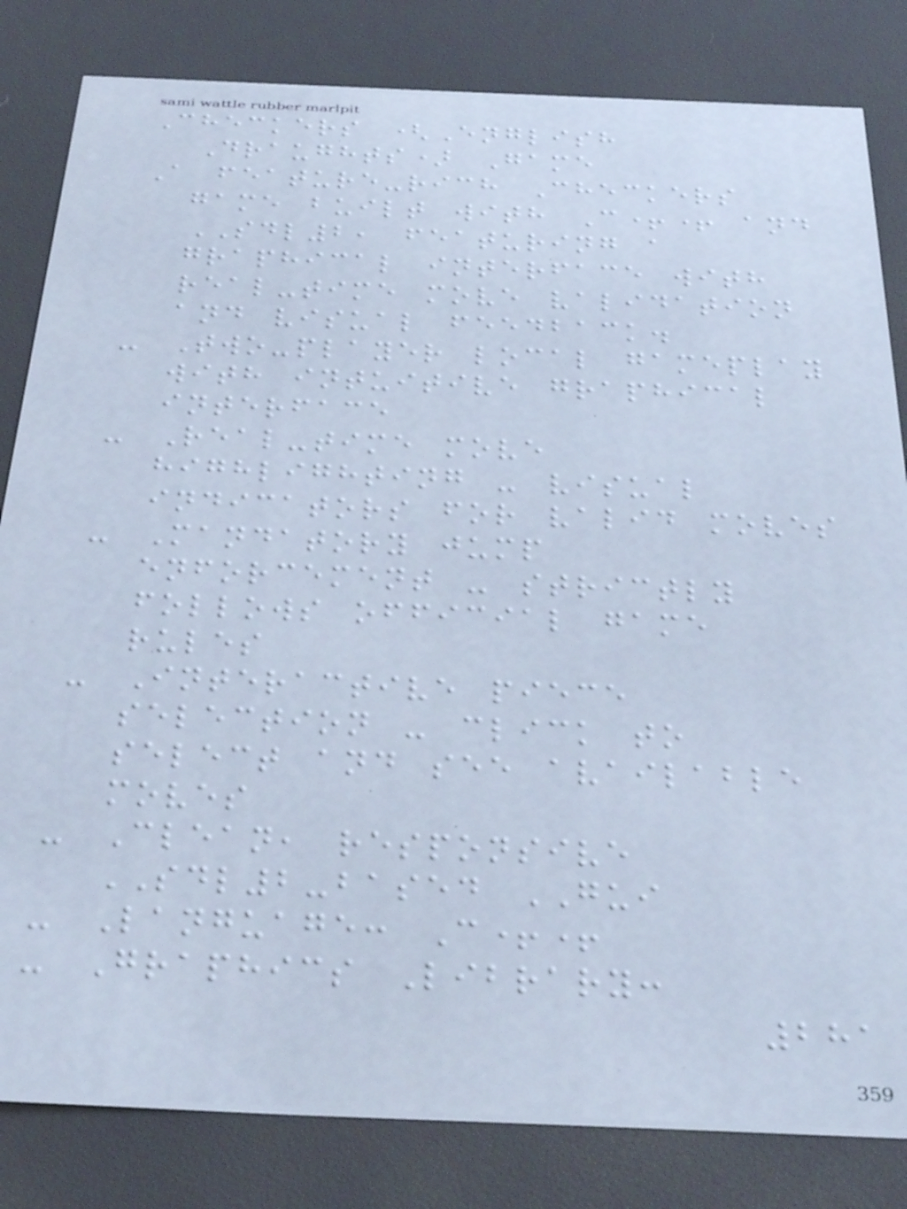Checkers (English
Draughts) Game
A feature-rich Checkers
game built with C++ and
SDL2, featuring a
graphical interface with
real-time move validation
and visual feedback.
- Two-player local gameplay
with intuitive graphical
interface
- Real-time move
highlighting - visual
indicators for valid moves
- Mandatory jump
enforcement - strictly
follows official game
rules
- Interactive piece
selection - click to
select and see available
moves
- Clean, responsive
SDL2-based GUI
- Language: C++
- Graphics Library:
281
